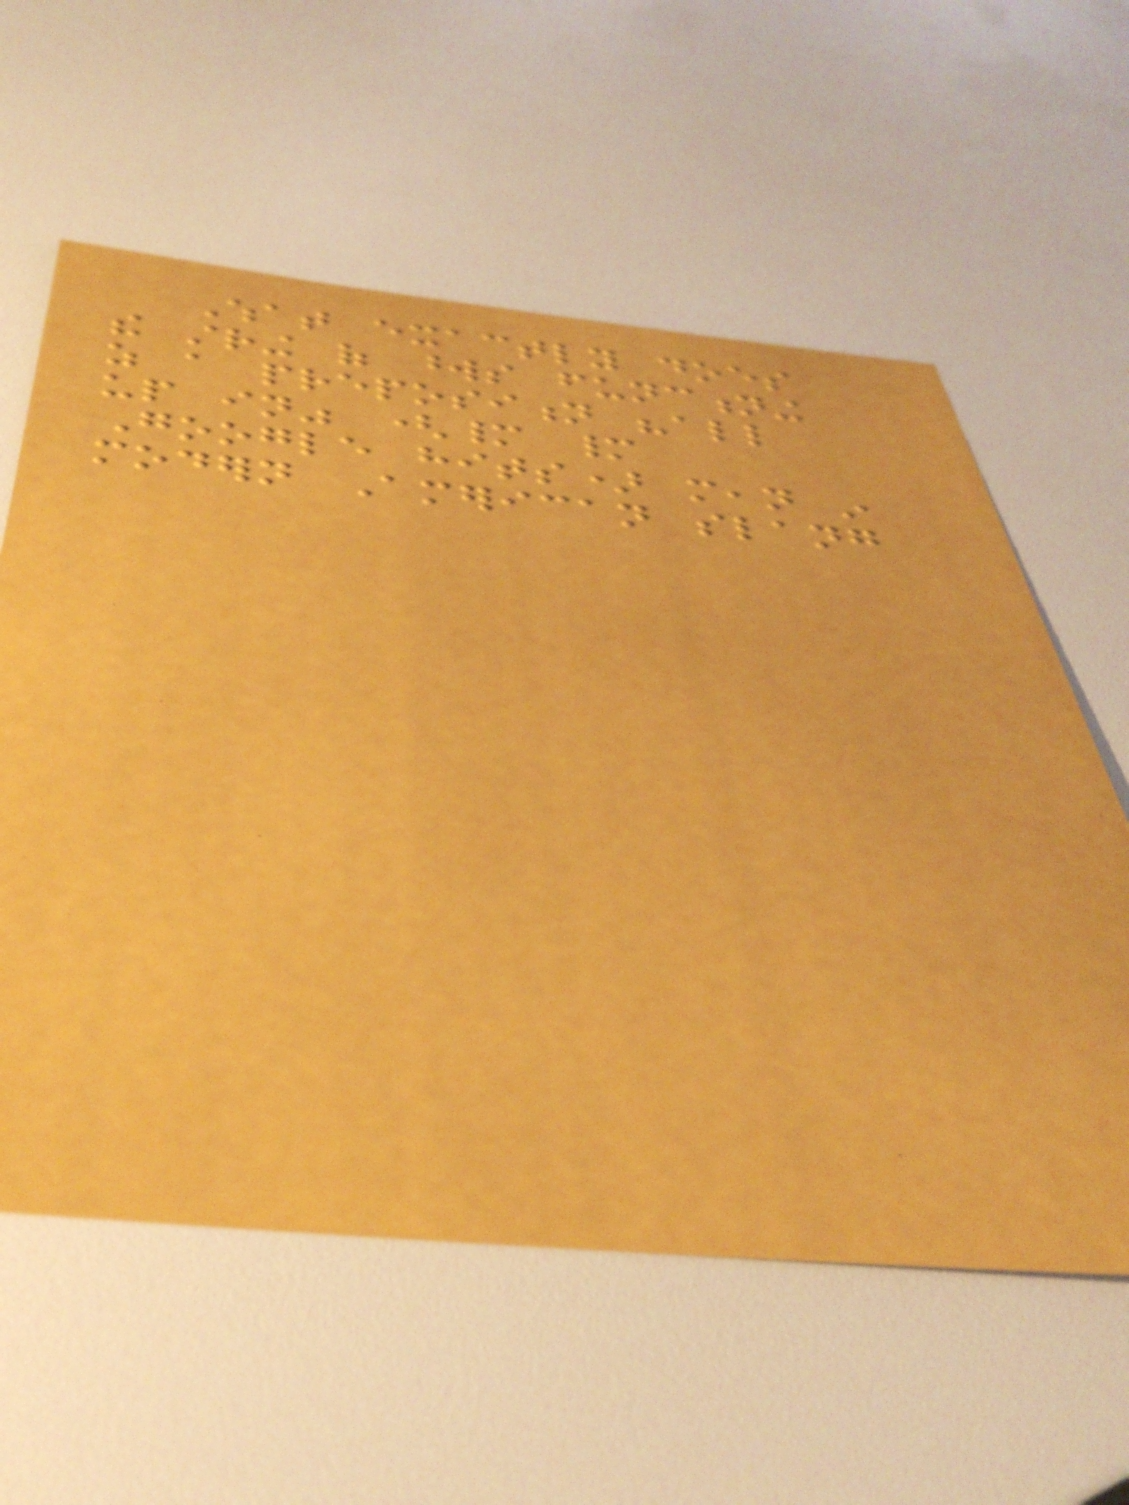What exactly does
the string of words functioning
as a preposition "all
up in" (many many
Google hits) mean in
modern American slang
